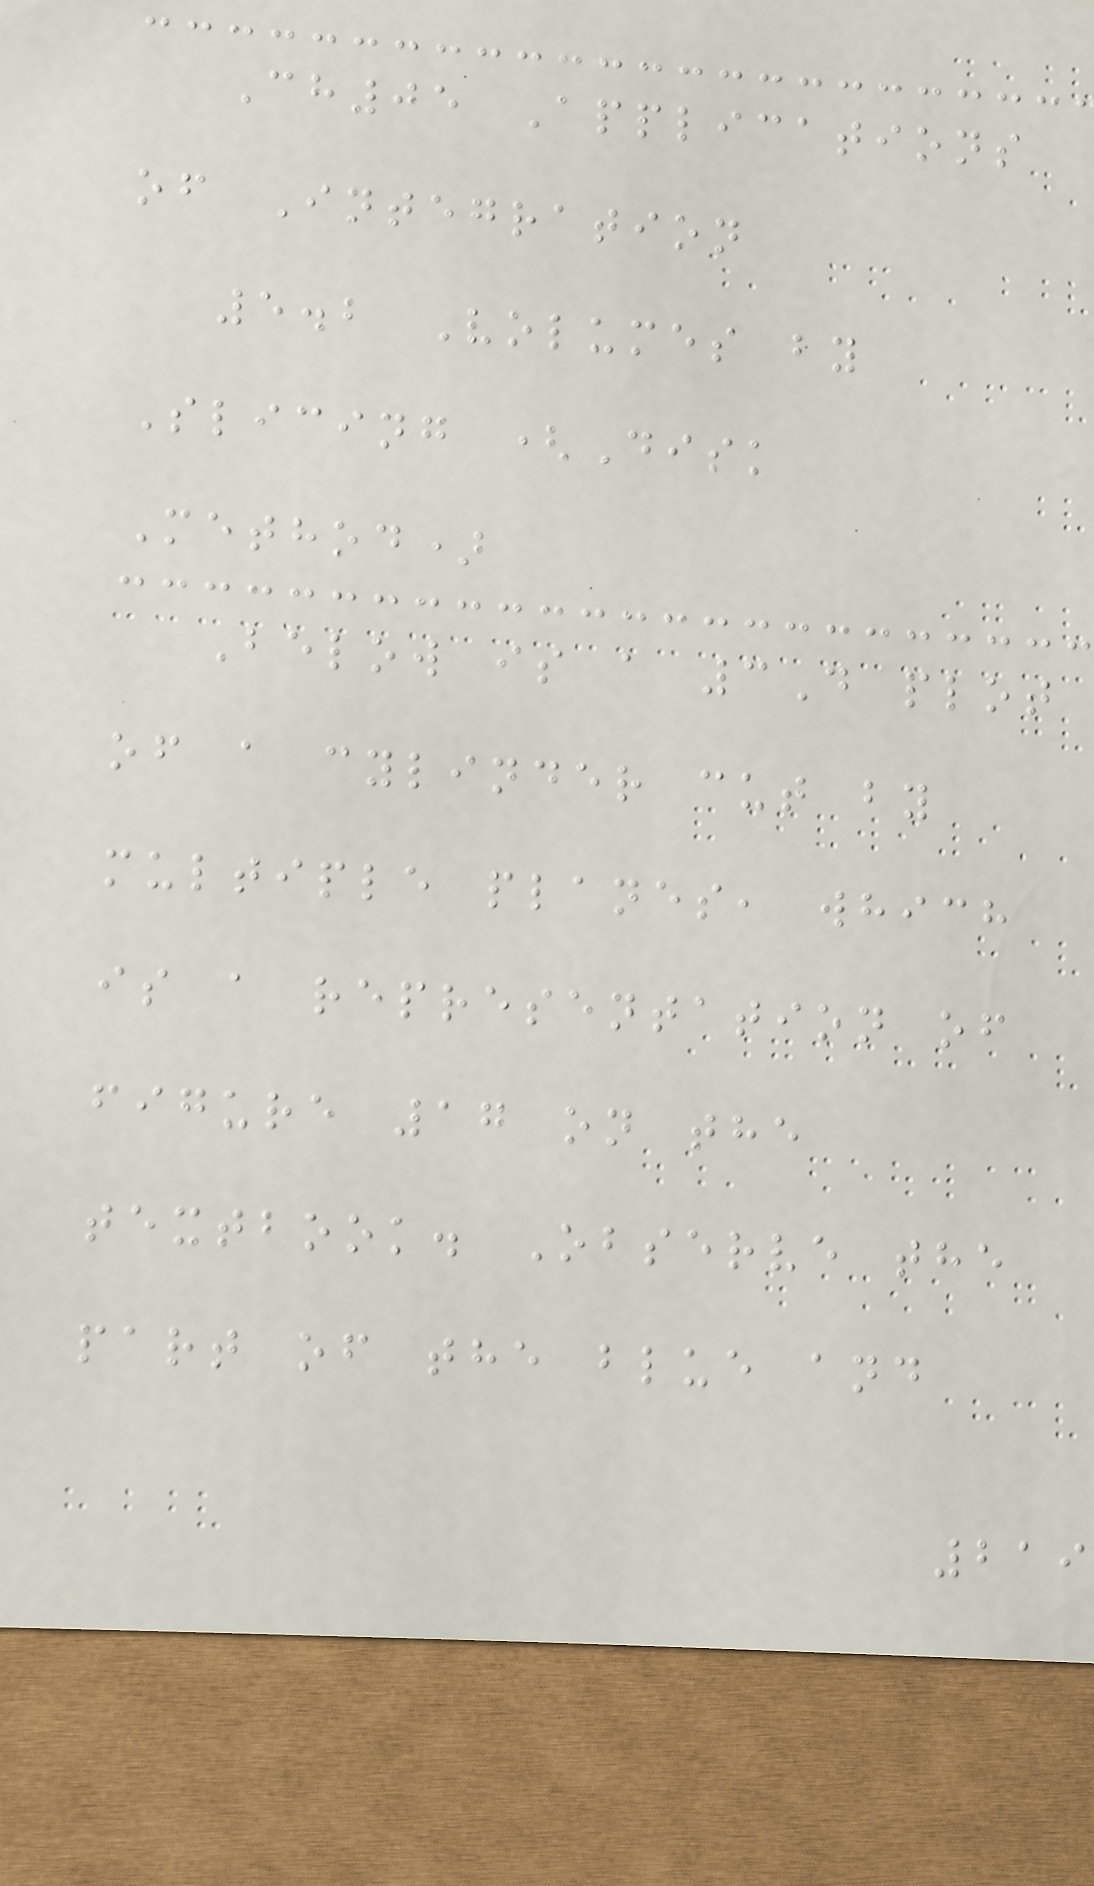Ch05 Applications
of Integration
5.2 Volumes by
Slicing (Disk
Method)
Below is a 3D plot
of a cylinder cut by
multiple planes, which
is a representation of
figure 17 on the
textbook. Observe the
part of the blue and
219
